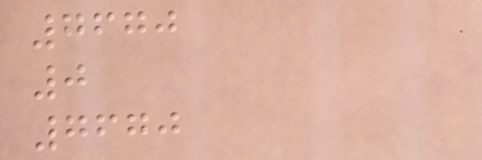7670
0
7670
